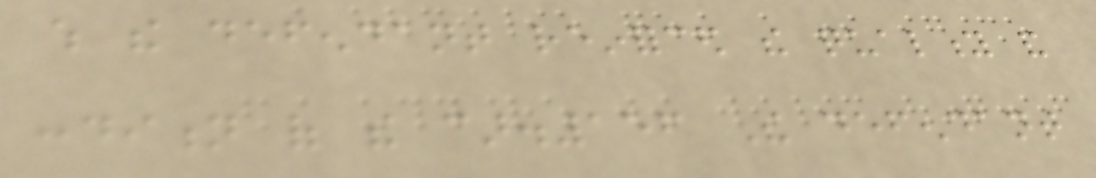which the defendant reinforced the quality and
condition of the car.156 The defendant
